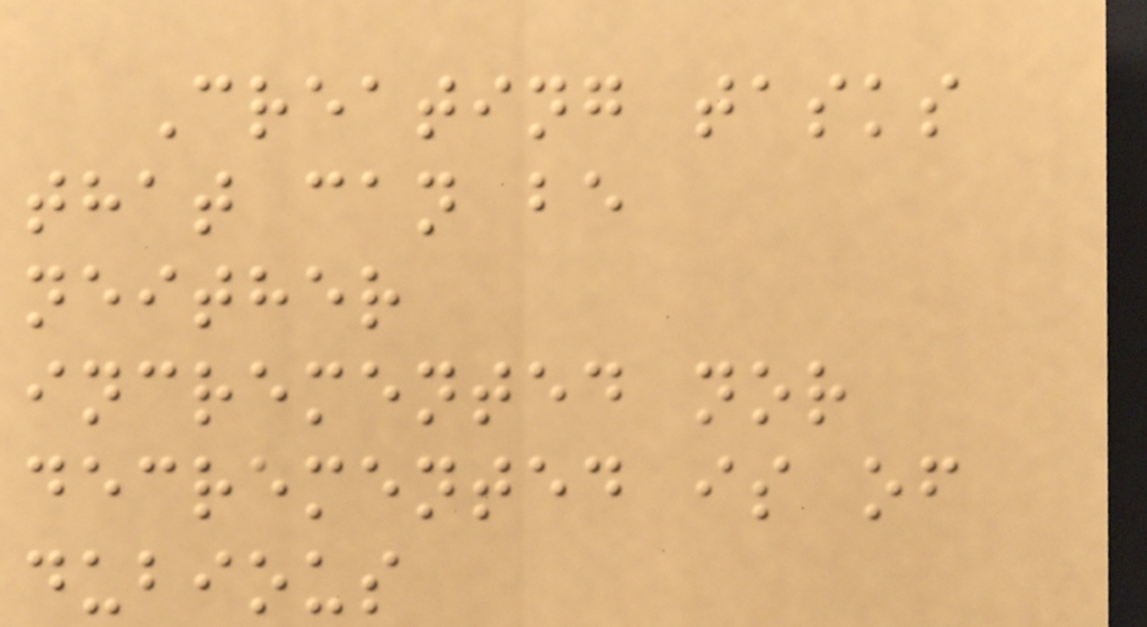Creating tasks
that can be
neither
incremented nor
decremented is of
dubious
